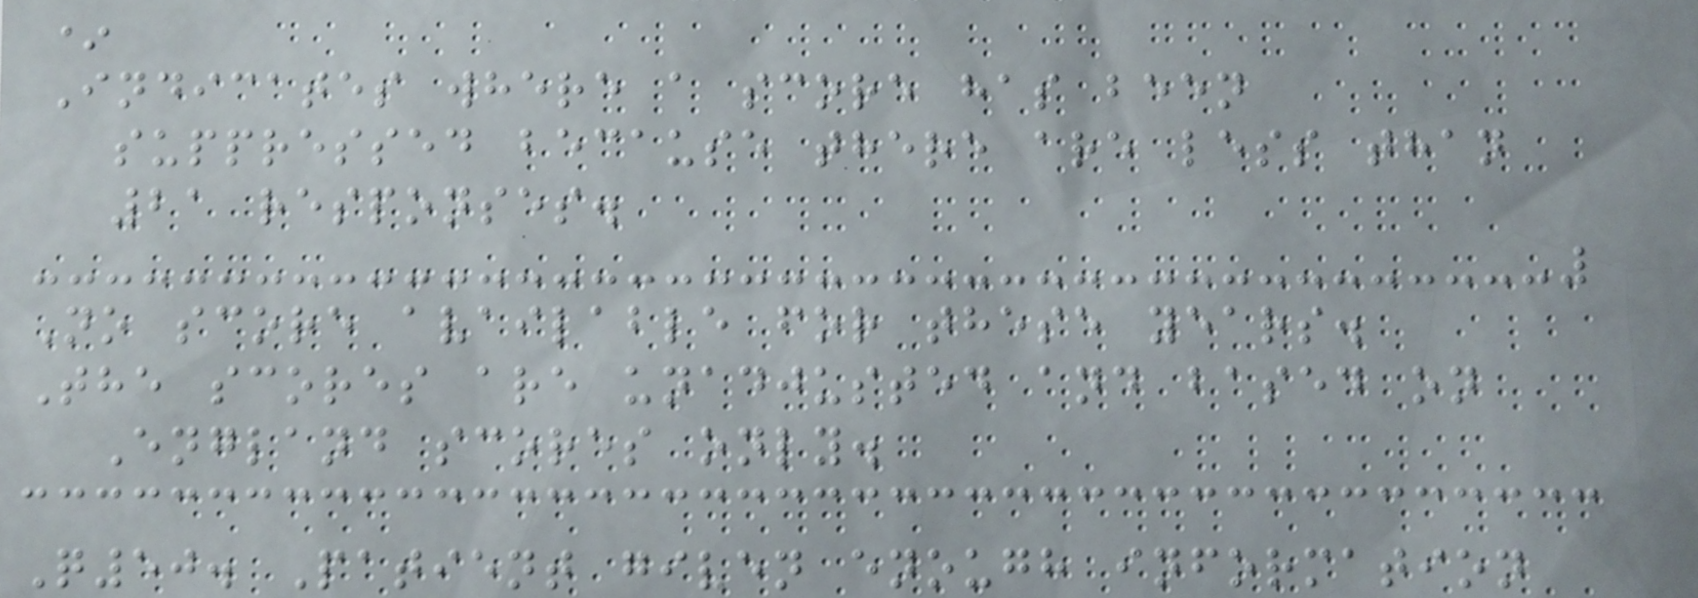*
Indicates where a score has been
suppressed because there are less than
21 responses.
No score available for these years.
The scores are unadjusted and based on
England scores only.
Q50. Patient given enough information
